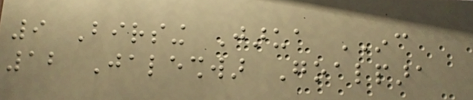9 Birsing Jarua INC
12 Jaleshwar Goalpara
